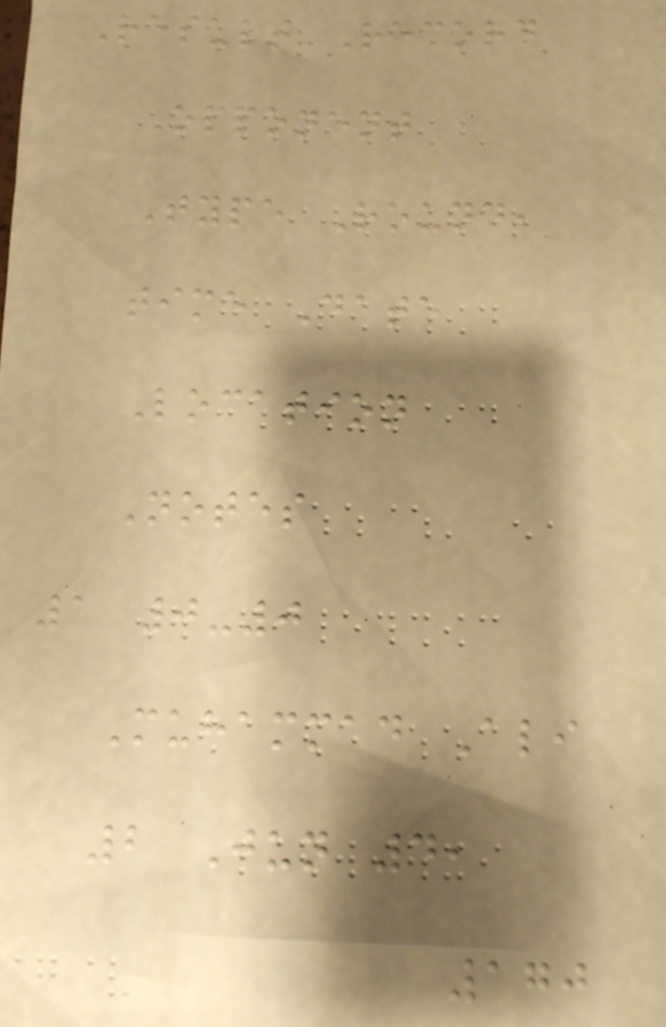Result Record
Opponent
Type Round,
time Date
Location
Notes
1 0-0
Muhammad Ali
2 Jun 4,
170
